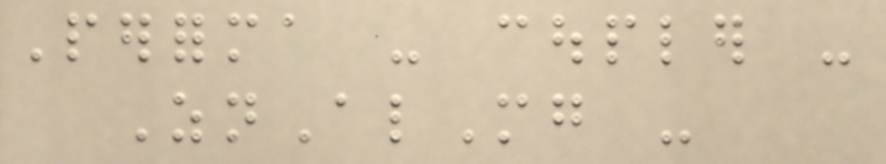Performa - coupler -
ZnAlMg -
